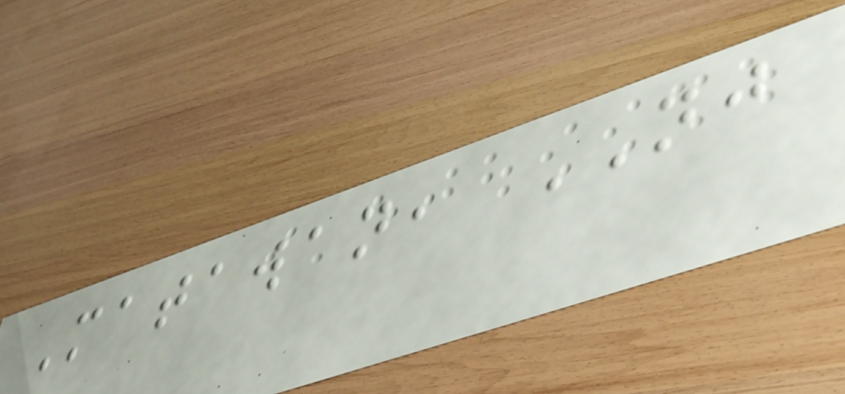Matawan, NJ
